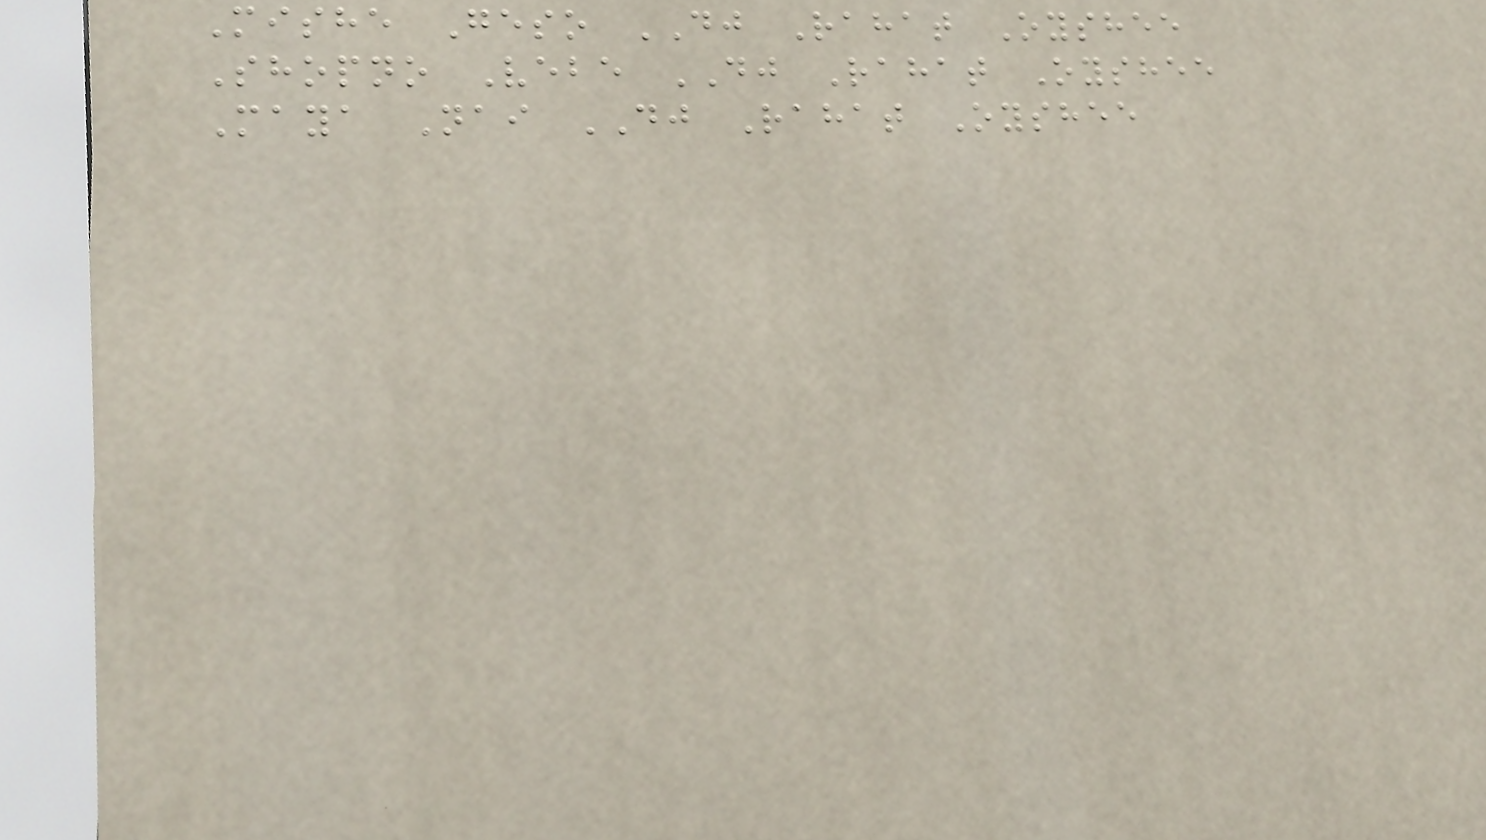Mishe Geso DJ Rahat Oyshee
Shopno Vebe DJ Rahat Oyshee
Maya Nai DJ Rahat Oyshee
